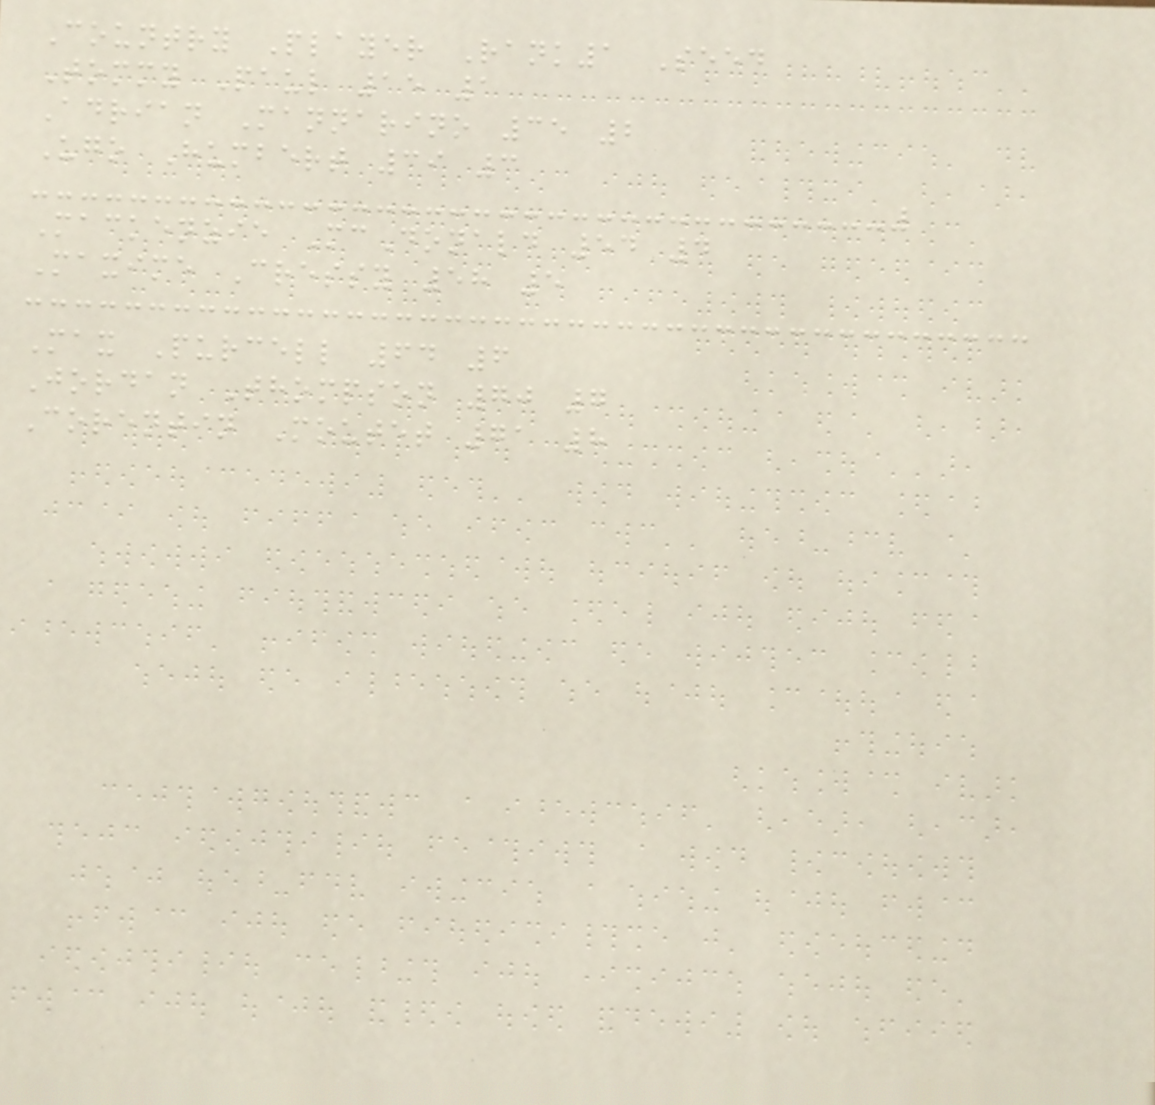Country Player Rank1 Seed
Tommy Paul 15 1
Adrian Mannarino 35 2
Ugo Humbert 39 3
Mackenzie McDonald 54 4
Maxime Cressy 58 5
Max Purcell 64 6
Jordan Thompson 70 7
Corentin Moutet 71 8
